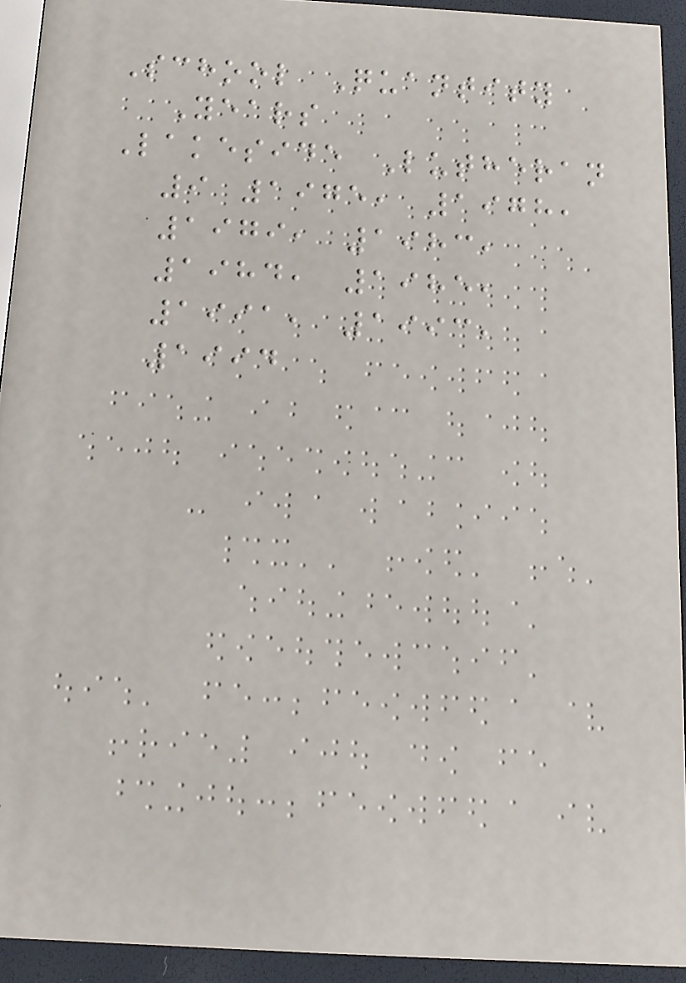School Quantity
Years
Lakeside Lutheran
9 1975, 1978,
1979, 1983,
1984, 1985,
1991, 1993,
1994
